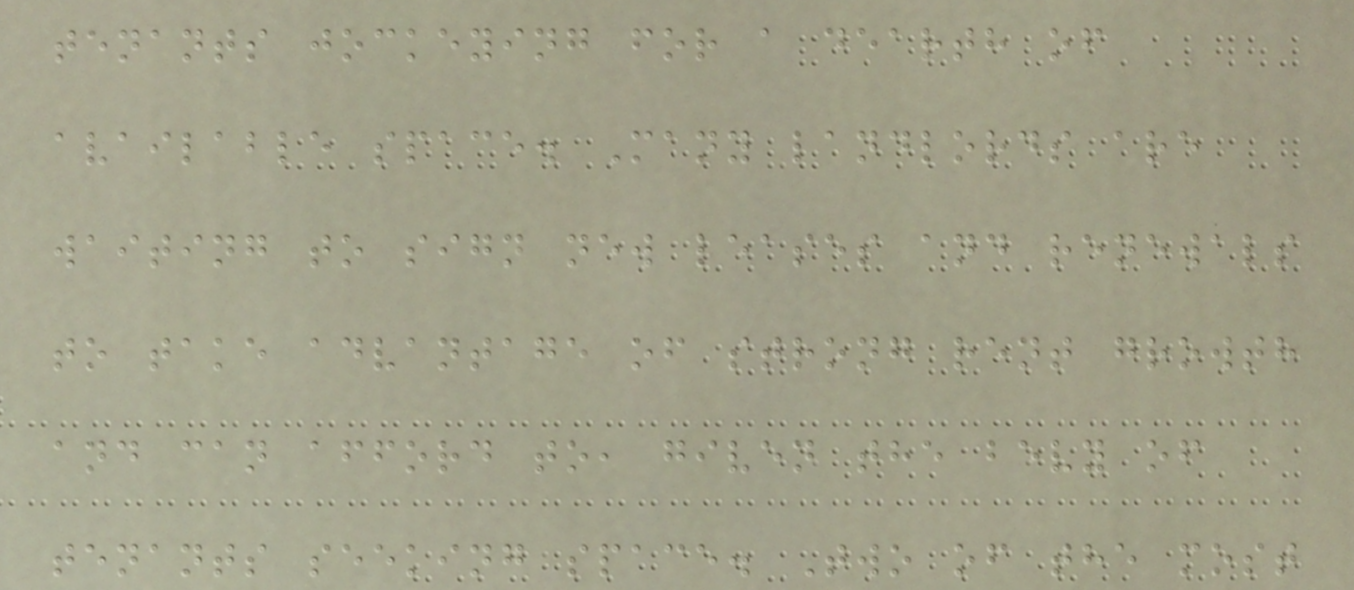tenants jockeying for a dearth of
available space. Many landlords are
waiting to sign new leases and renewals
to take advantage of strong rent growth
and can afford to, given the bevy of
tenants seeking space. Two of the most
